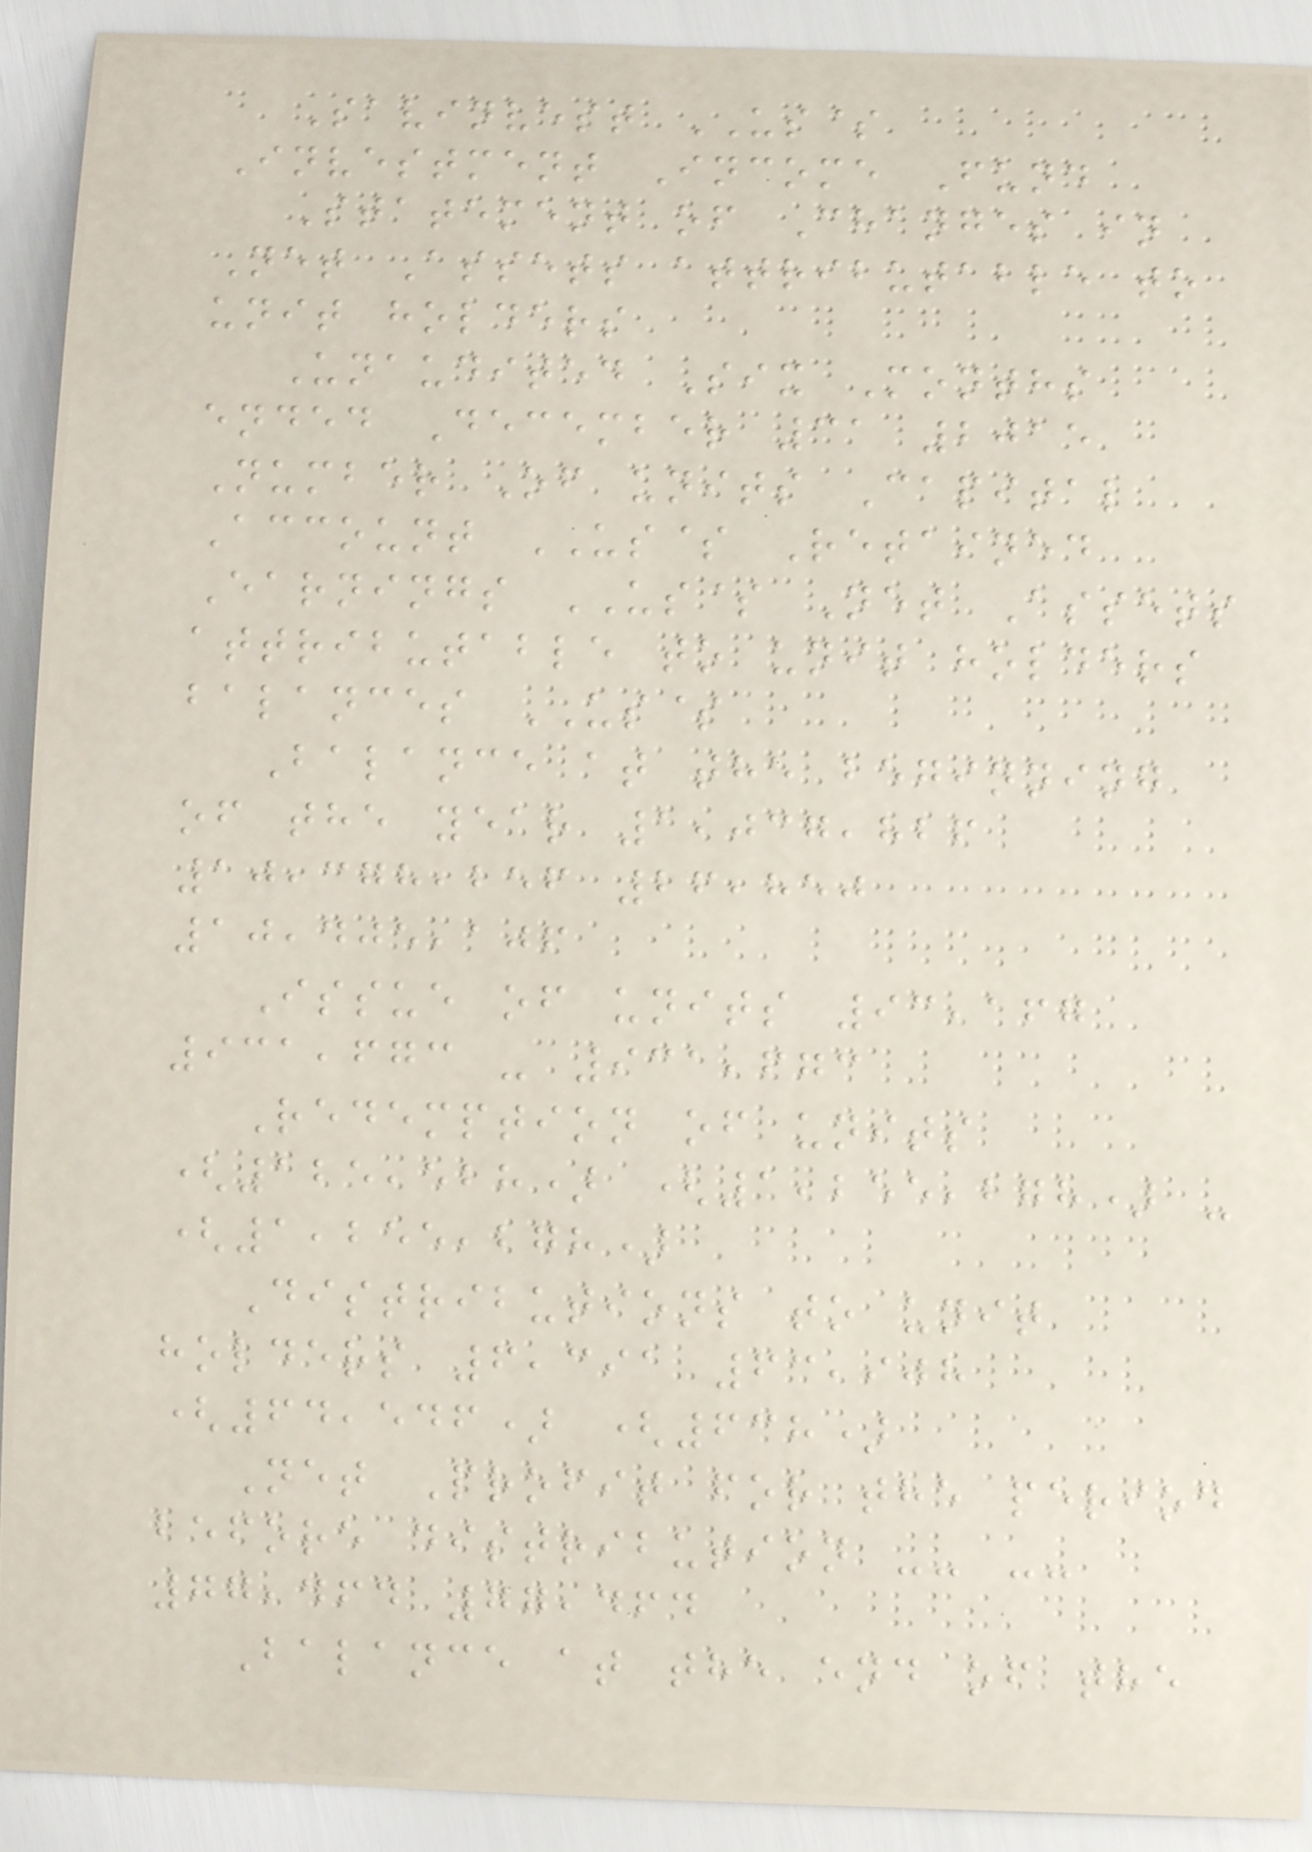Savinvest US$
Investment Income Fund
Statement of Changes in
Net Assets attributable to
unit holders
Unaudited Six Months
ended December 31 2015
Number Of units Capital
Account US$ Retained
Earnings US$ Net Assets
attributable to unit holders
balances US$
Balance at the beginning
of the year 1,037,826
10,378,256 26,850
10,405,106
Issue of units 93,167
931,673 - 931,673
Redemption of units
(125,528) (1,255,278) -
(1,255,278)
Distributions to unit
holders 6,391 63,908
(64,546) (638)
Net Profit for the period
before distribution -- --
77,464 77,464
Balance at the end of the
